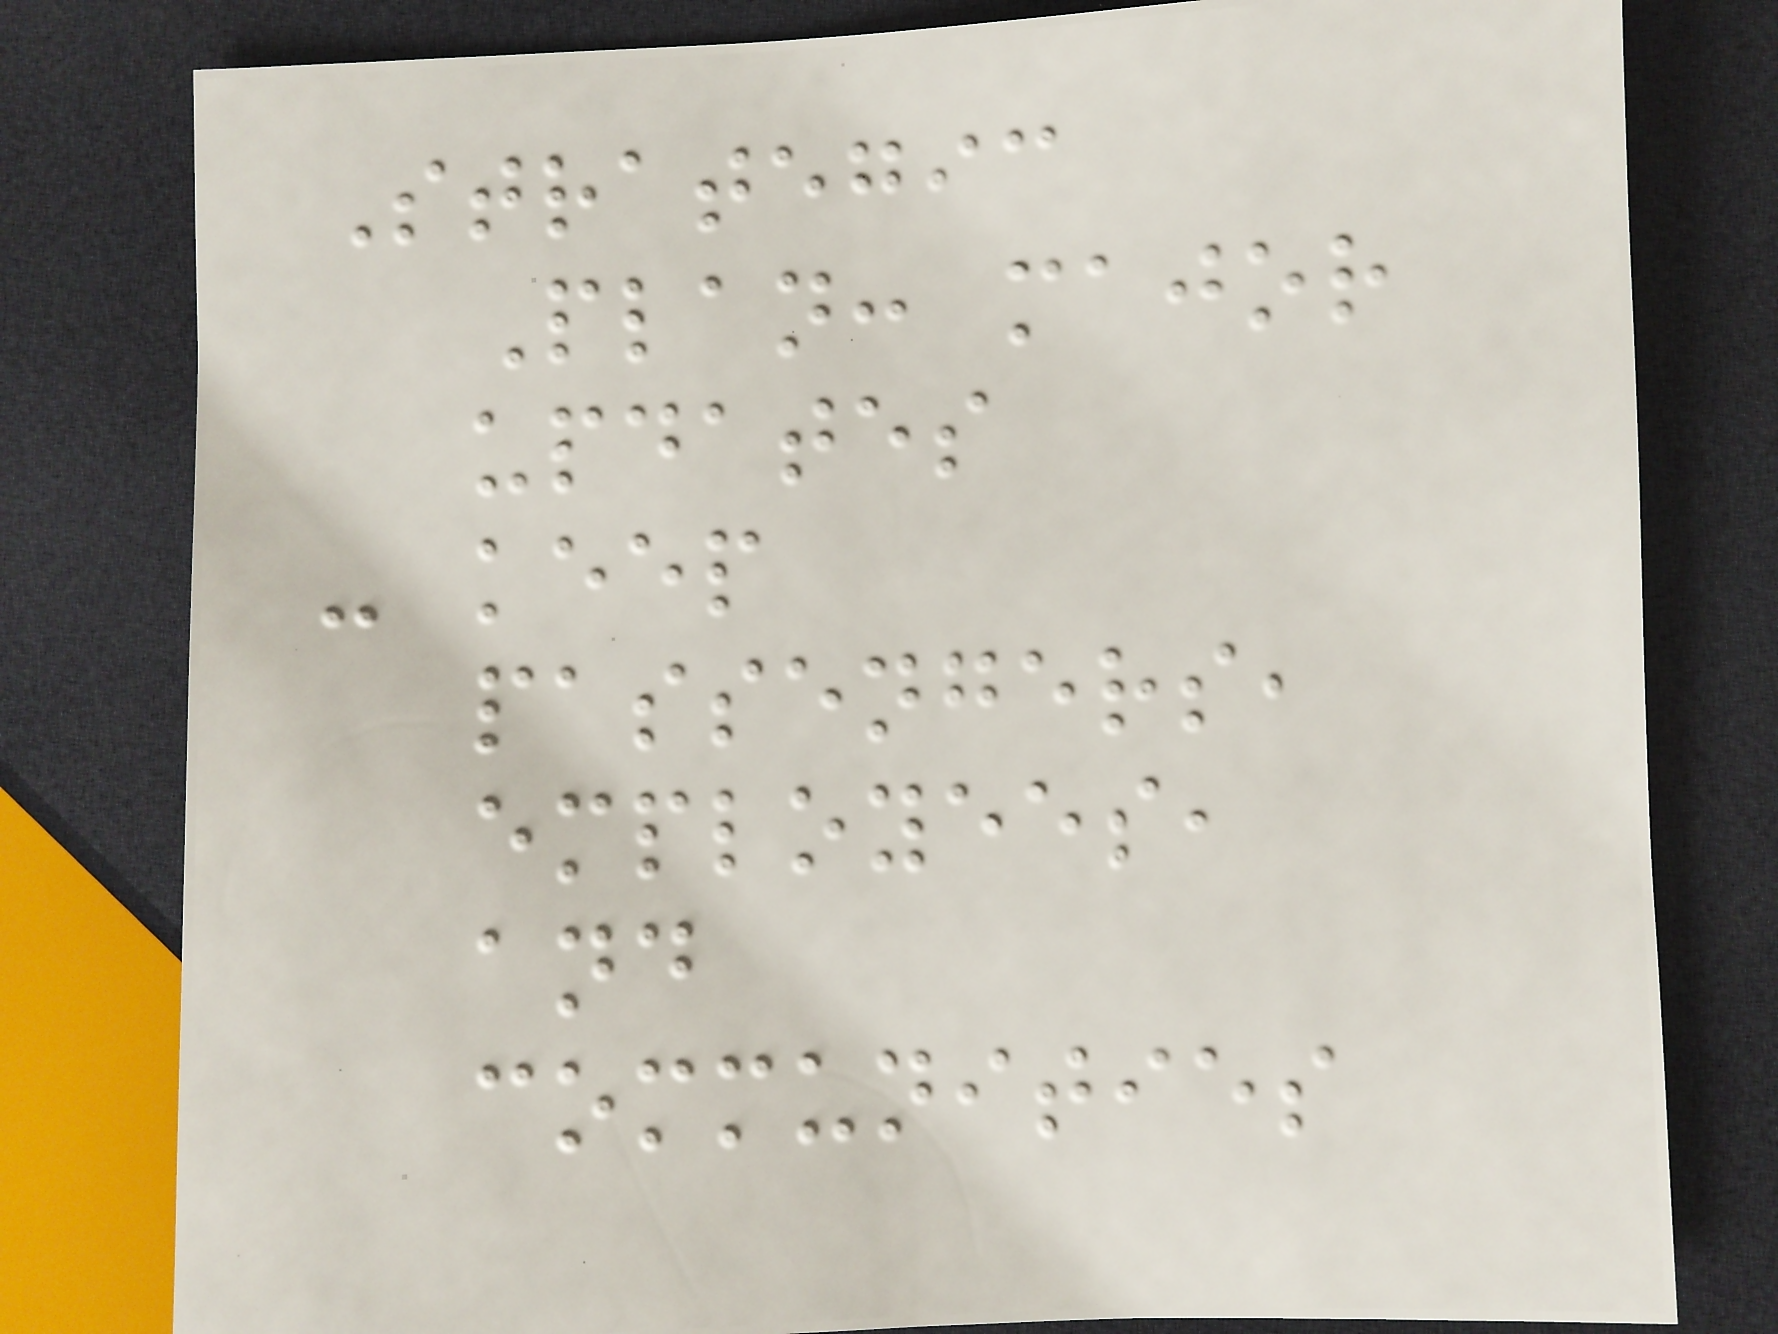Strategic
Plan: major
updates
- keep
passengers,
employees,
and
communities
